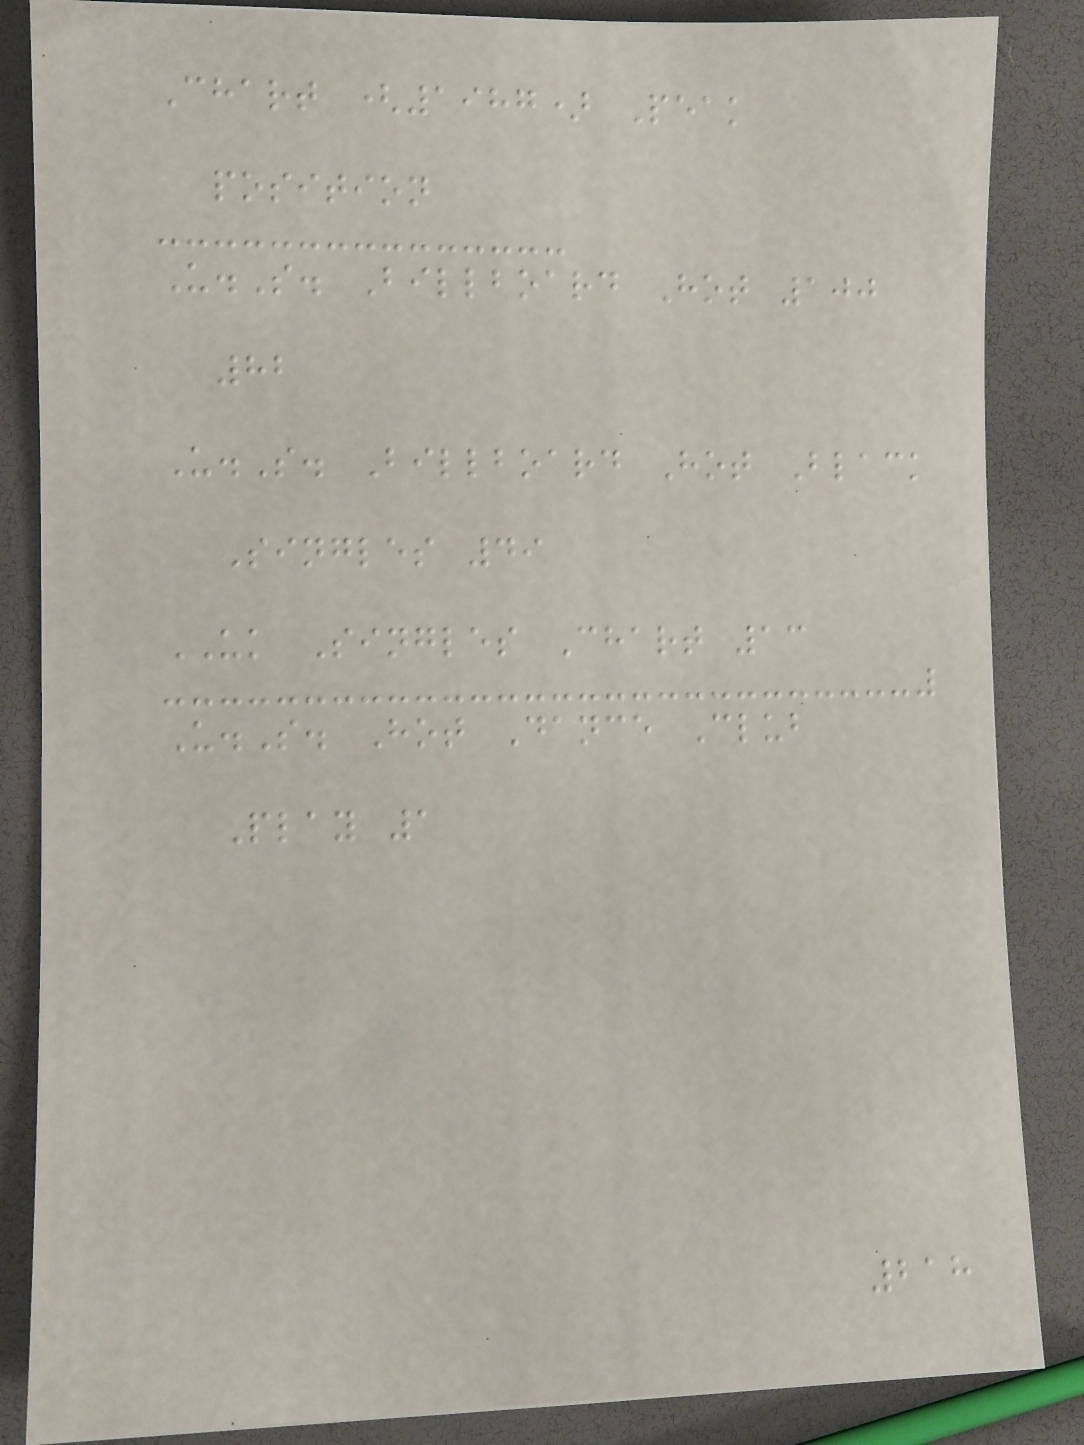Chart (1987) Peak
position
U.S. Billboard Hot 100
82
U.S. Billboard Hot Black
Singles 49
UK Singles Chart 13
U.S. Hot Dance Club
Play 1
218
